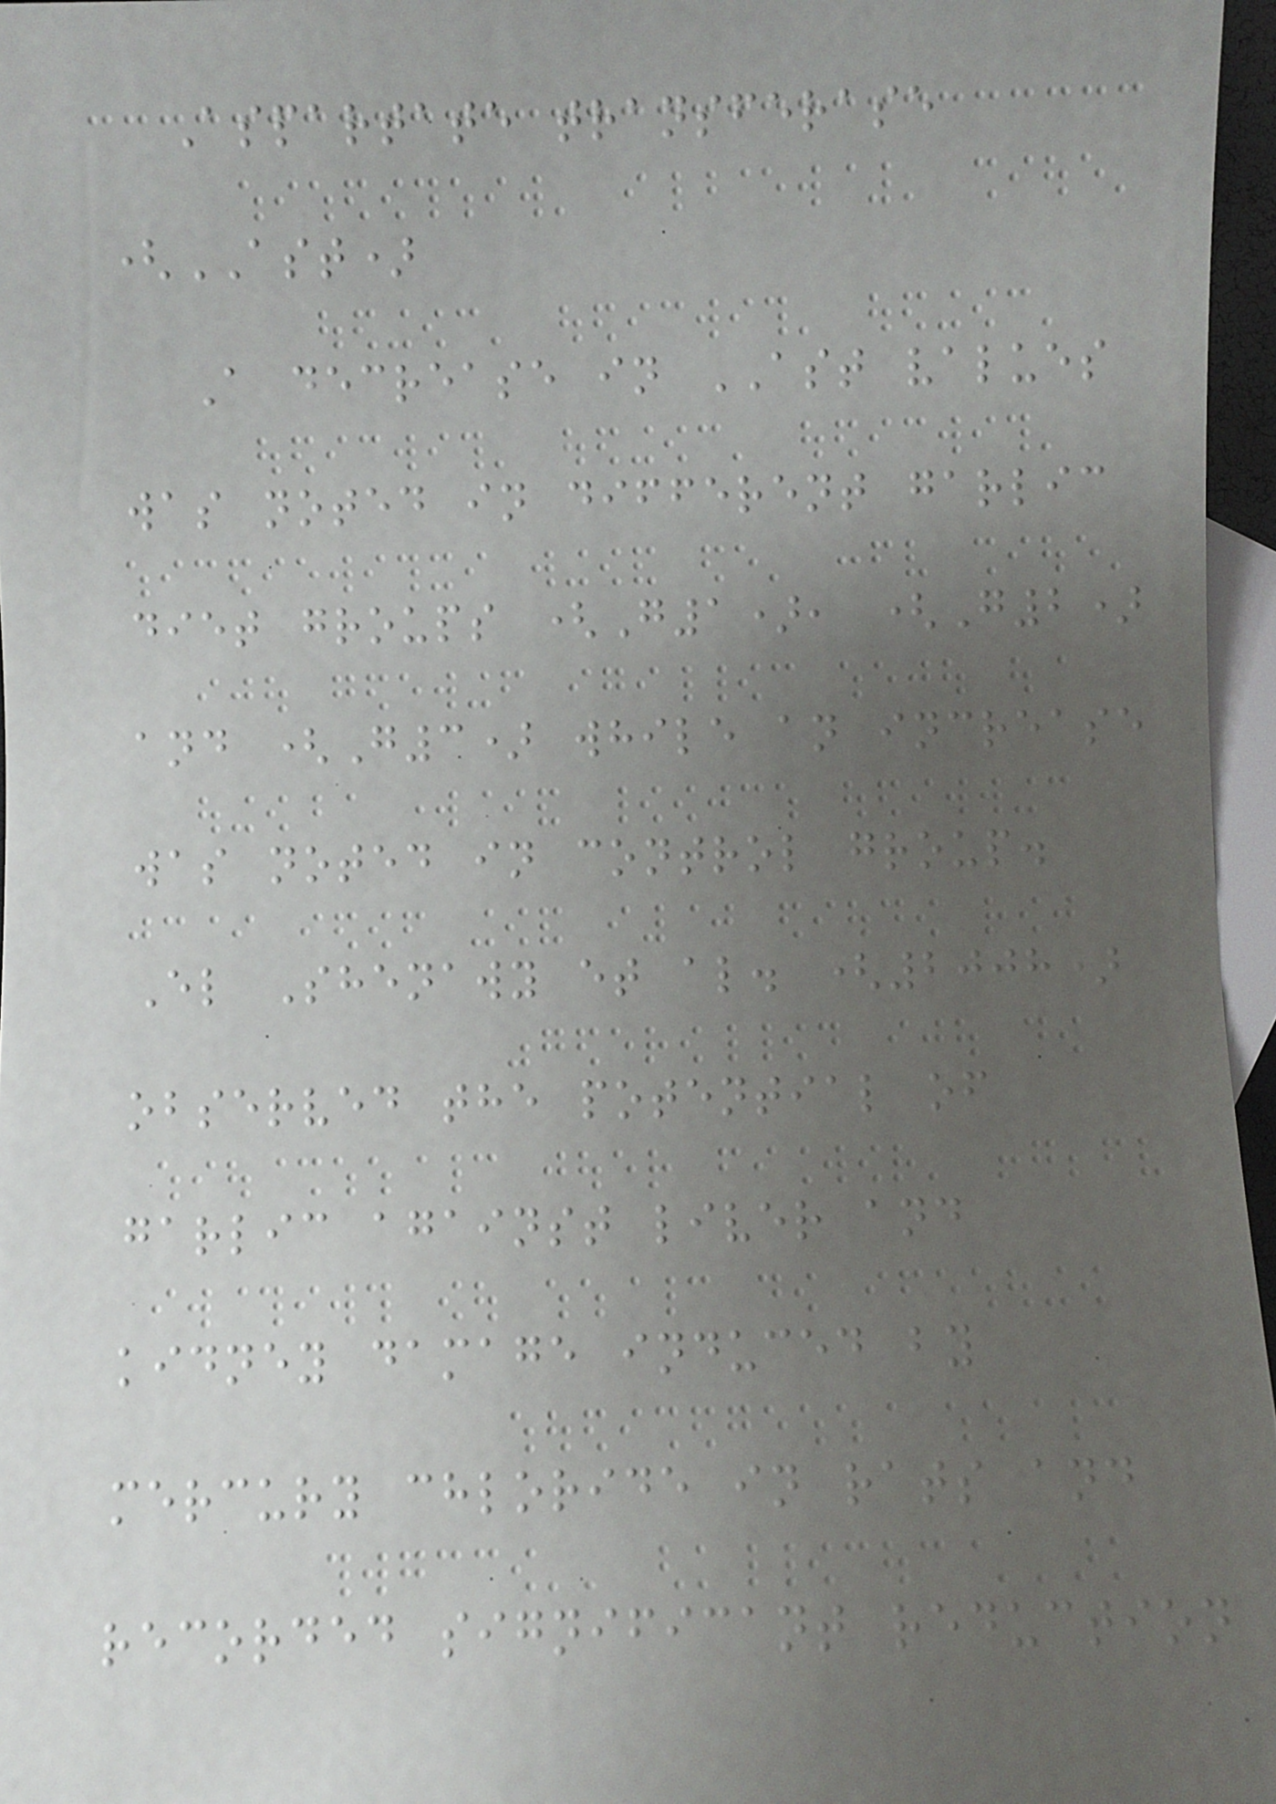Aspartate transferase
(AST)
A decrease in AST values
was noted in different garlic
diet groups (G1), (G2)
and (G3) while an increase
was noted in control group.
El Shenawy et al. (2008)
observed the potential of
garlic against liver and
kidney damage induced by
mercury chloride in rats and
recorded significant reduction
